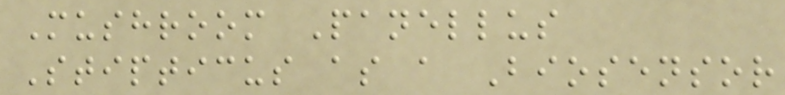Mushroom Panellus
Stipticus as a Biosensor
